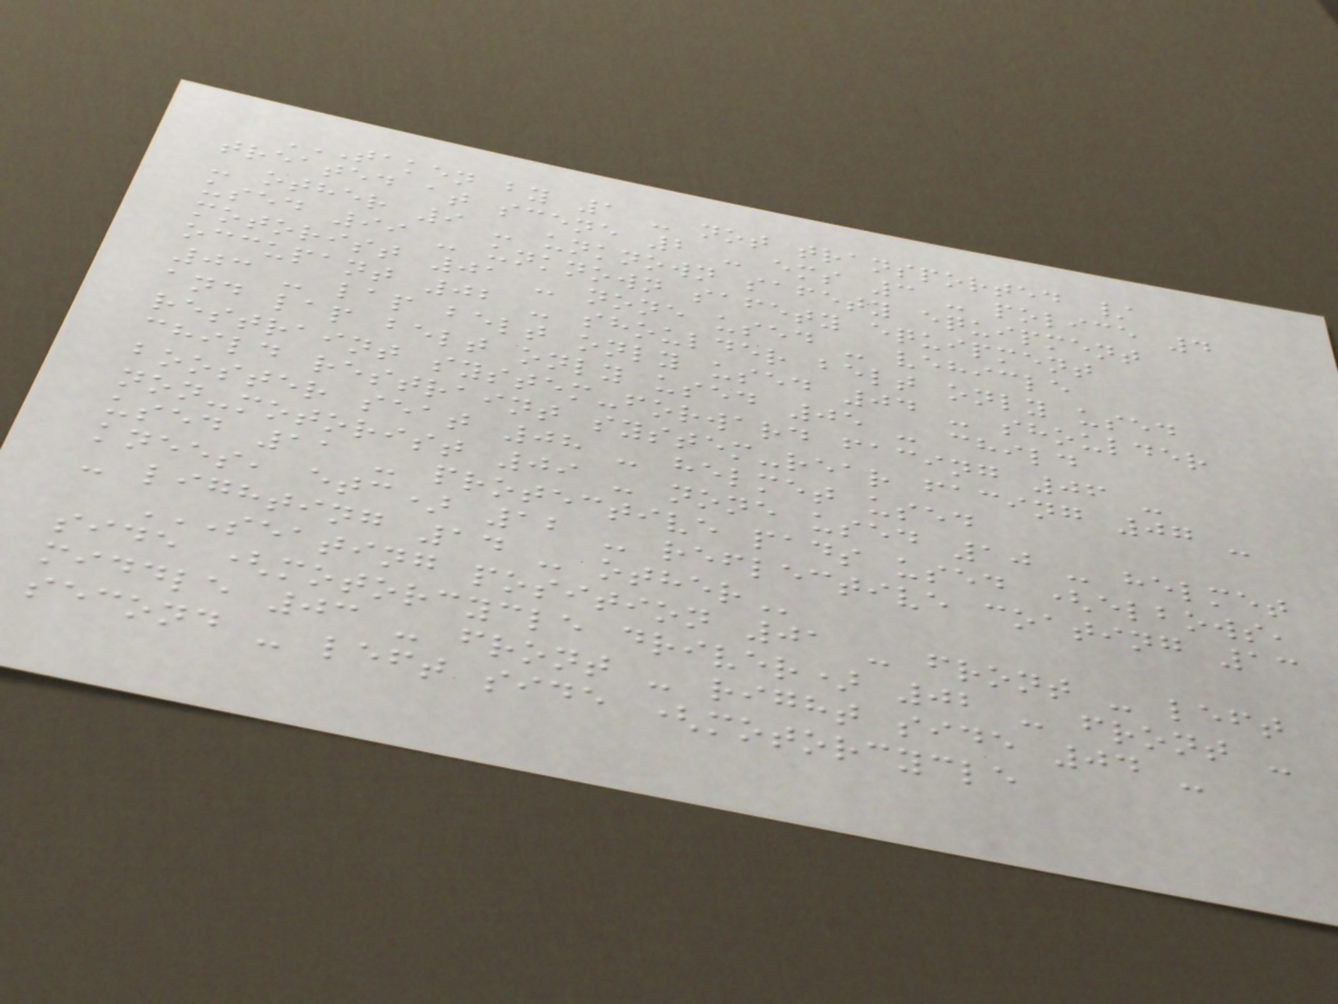TAKEN BY 1 - NOT TRANSPORTED /
TREATED AT SCENE 2 - EMS 3 - POLICE 4
- OTHER 9 - UNKNOWN SAFETY EQUIPMENT
USED 99 - UNKNOWN SAFETY EQUIPMENT
MOTORIST 01 - NONE USED - VEHICLE
OCCUPANT 02 - SHOULDER BELT ONLY USED
03 - LAP BELT ONLY USED 04 - SHOULDER
AND LAP BELT ONLY USED 05 - CHILD
RESTRAINT SYSTEM-FORWARD FACING 06 -
CHILD RESTRAINT SYSTEM-REAR FACING 07 -
BOOSTER SEAT 08 - HELMET USED
NON-MOTORIST 09 - NONE USED 10 - HELMET
USED 11 - PROTECTIVE PADS USED (ELBOWS,
KNEES, ETC) 12 - REFLECTIVE COATING 13
- LIGHTING 14 - OTHER
SEATING POSITION 01 - FRONT - LEFT
SIDE (MOTORCYCLE DRIVER) 02 - FRONT -
MIDDLE 03 - FRONT - RIGHT SIDE 04 -
SECOND - LEFT SIDE (MOTORCYCLE
